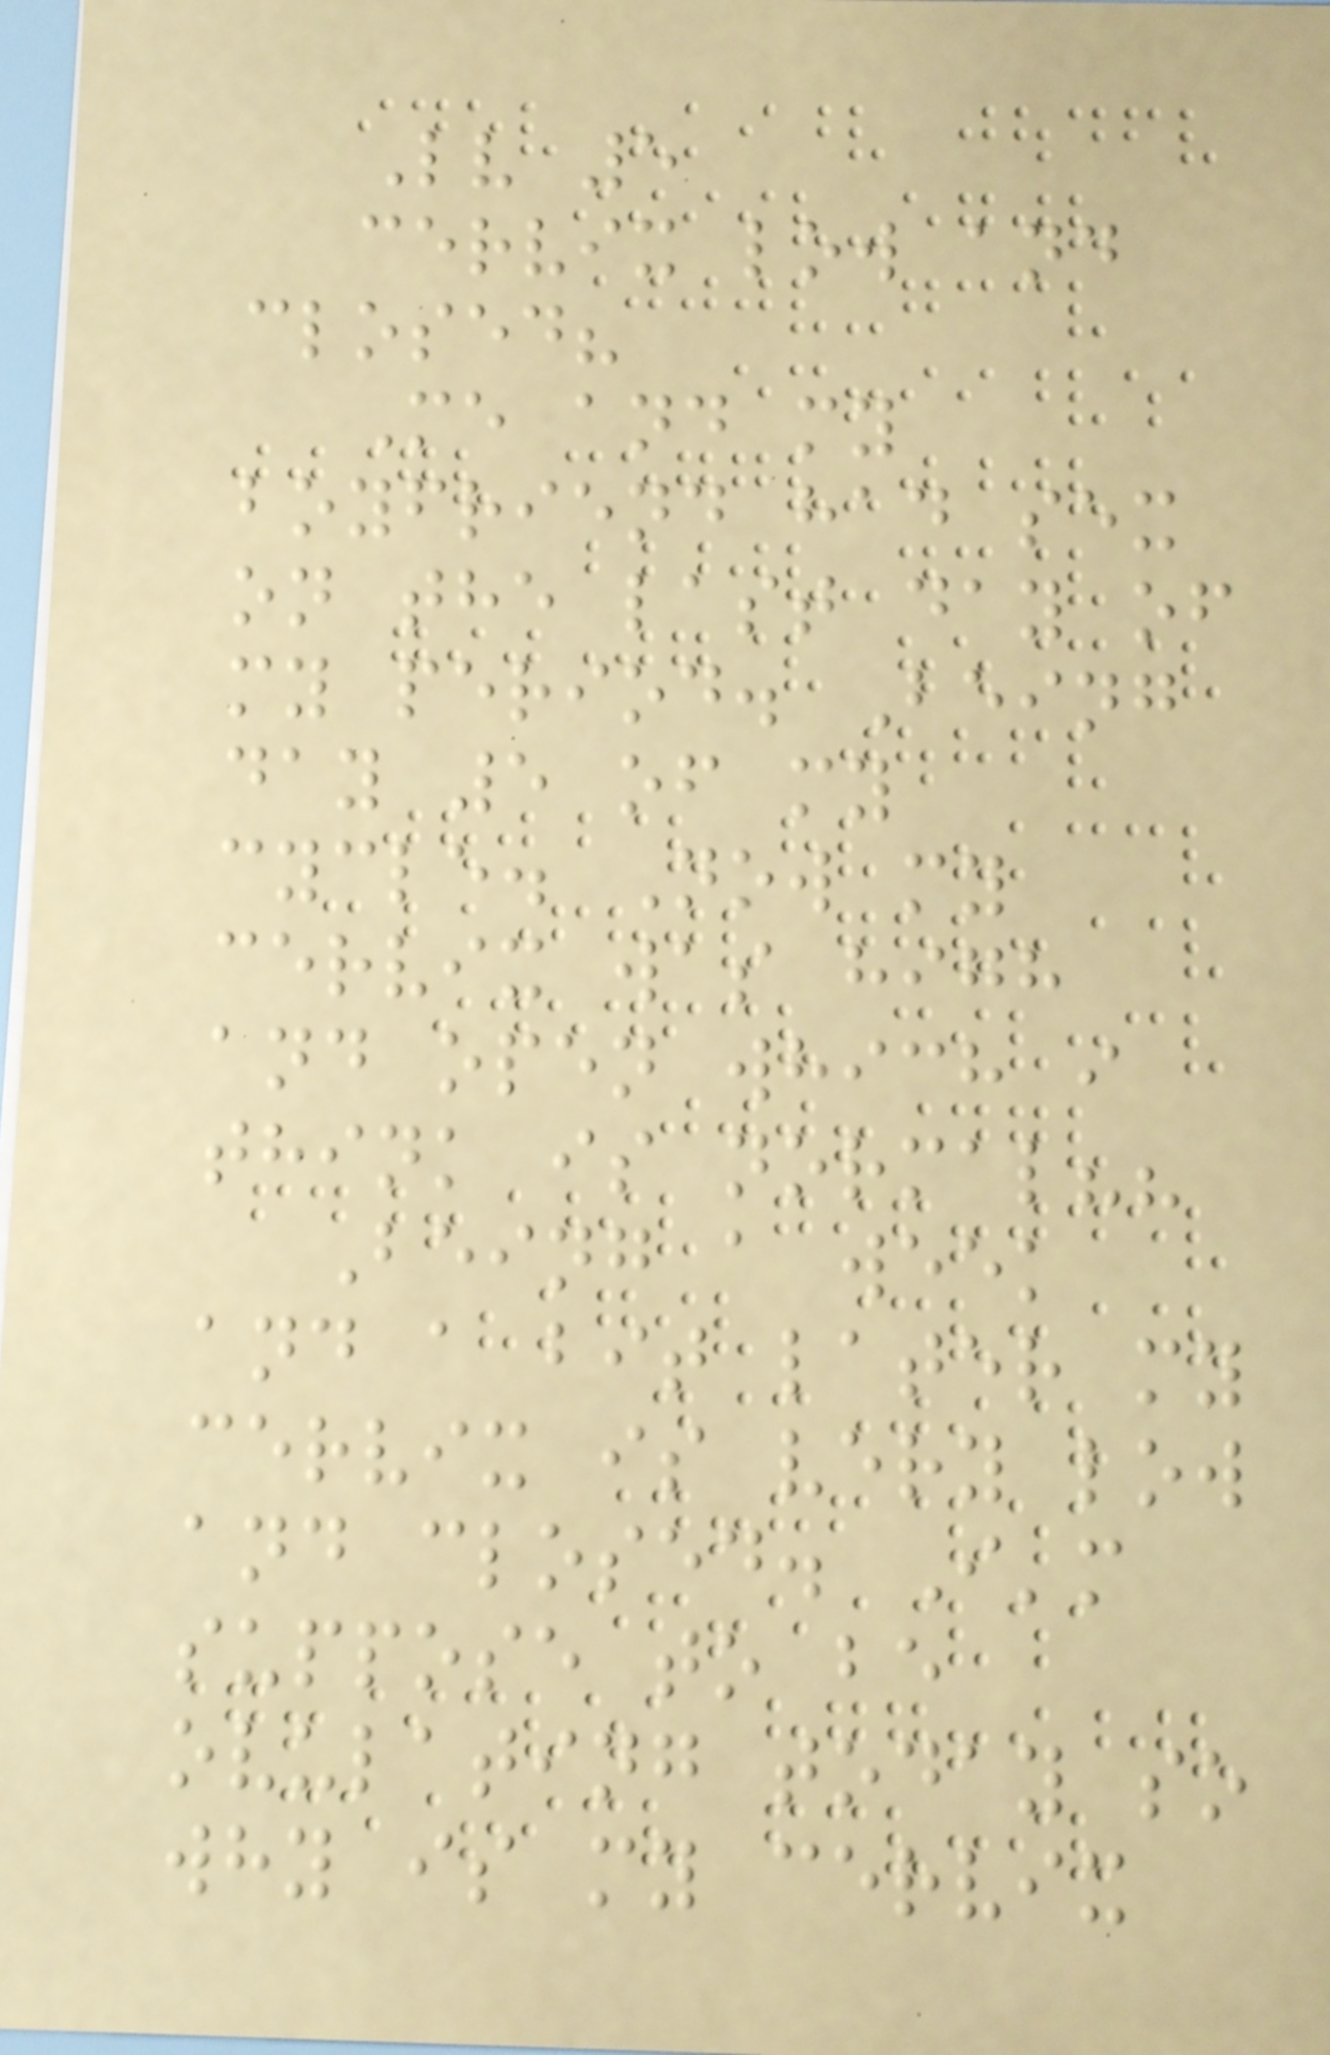Lv 5
cervix low and
closed?
Me and my
boyfriend had sex
on the last day of
my period. Being
day 5 of my
cycle. Now my
cervix was high
and open which i
think is normal??
Being a week
and a bit later my
cervix is very low
and closed. I'm
suppose to be
ovulating today so
why is my cervix
